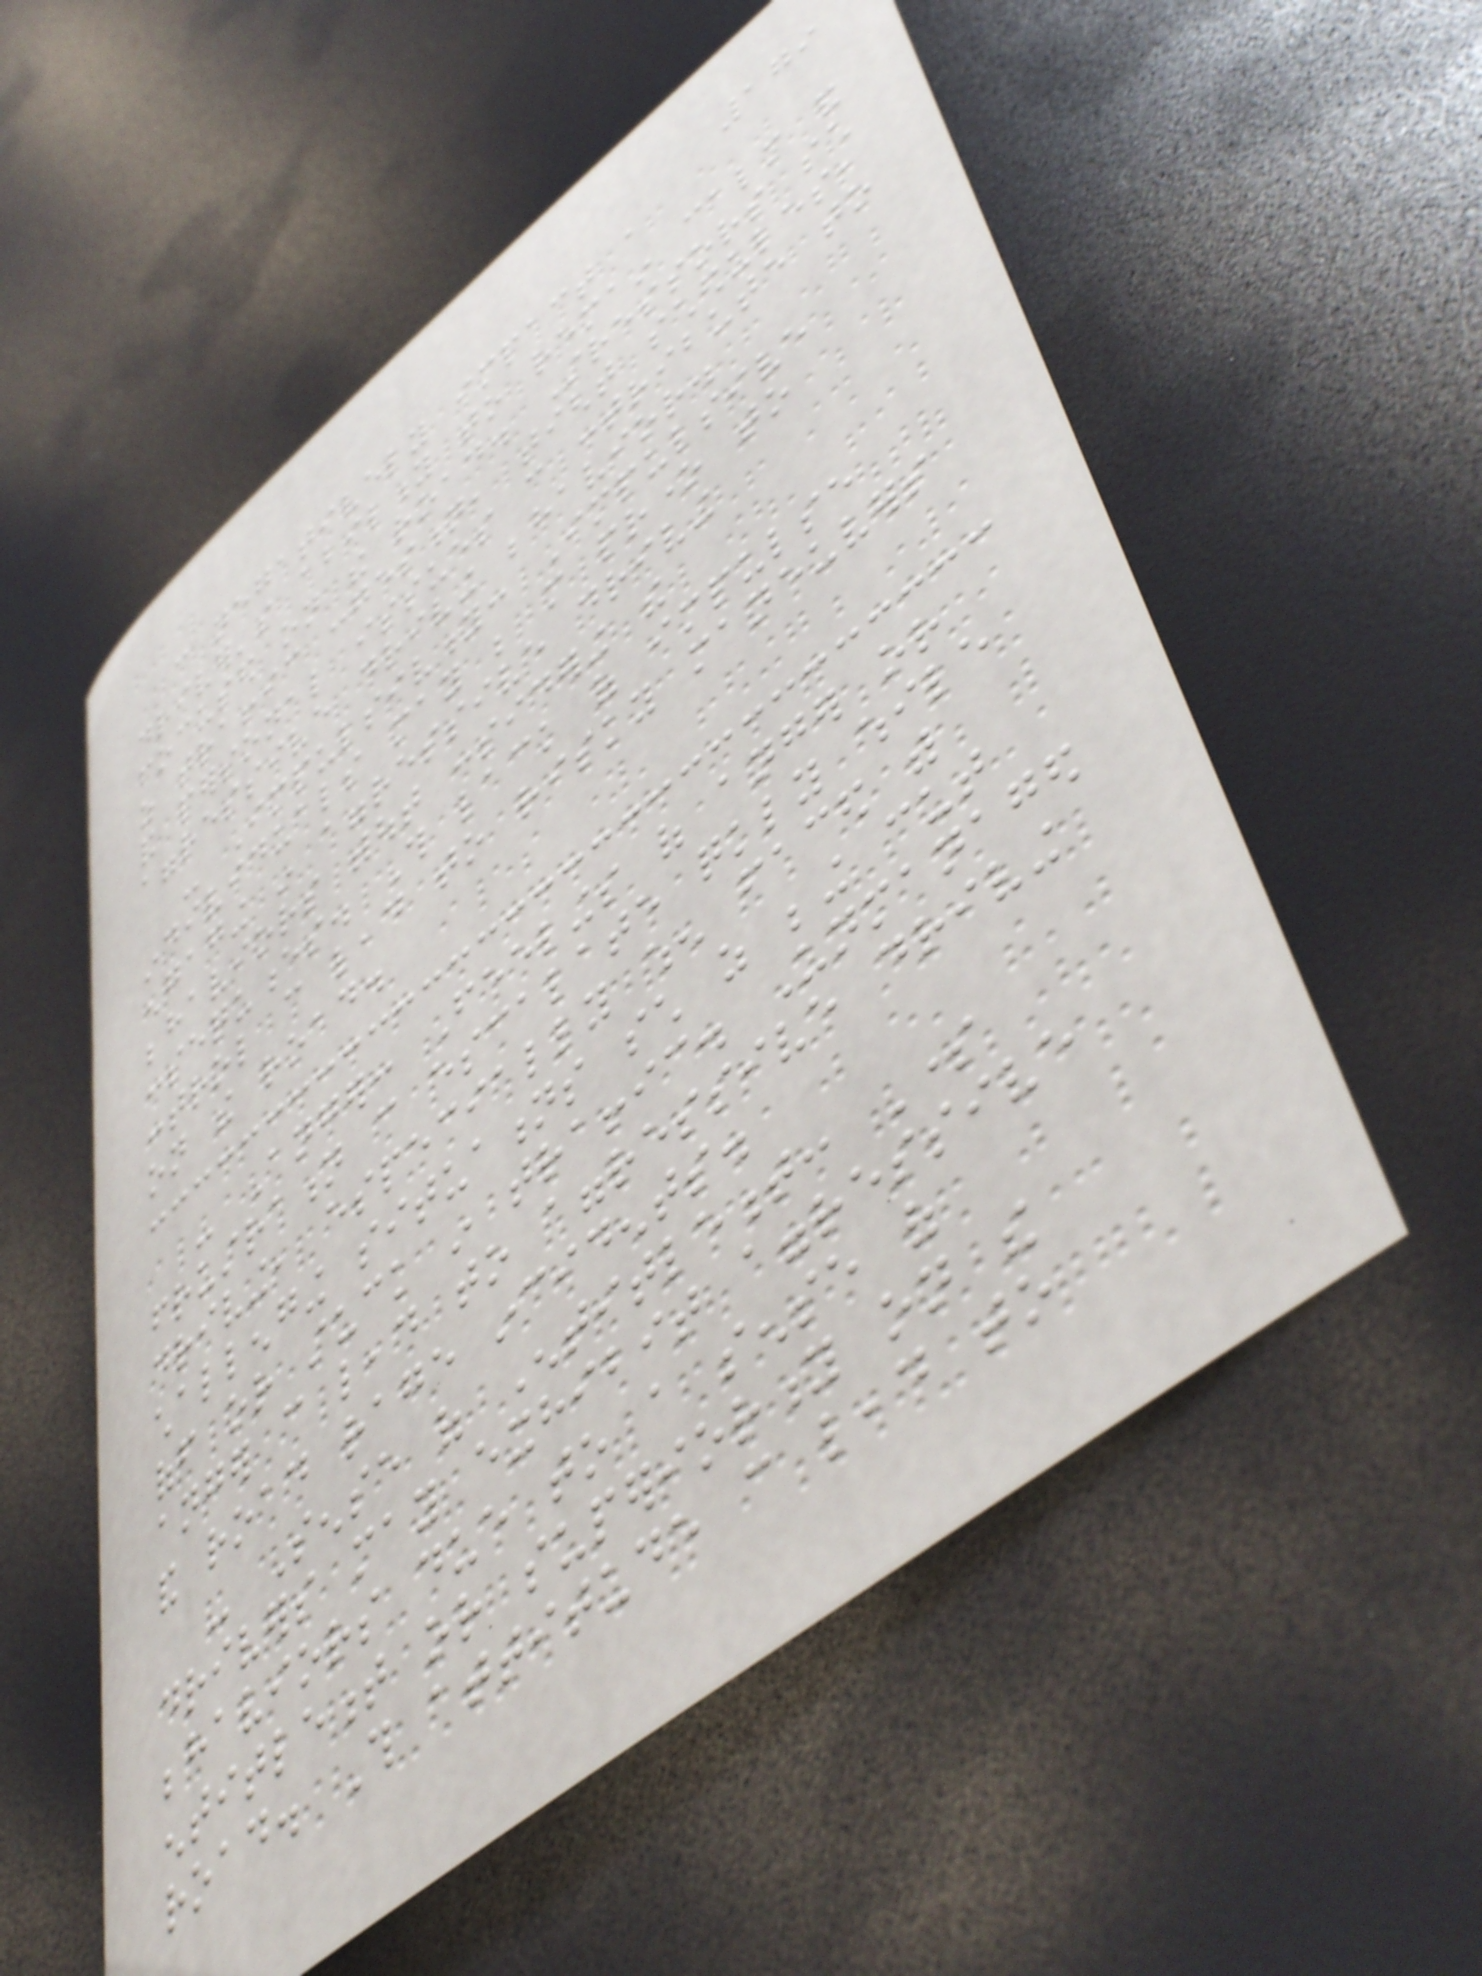179
can negatively impact a
driver's ability to remain calm and
focused on the road. Stressors such
as traffic congestion, tight schedules,
and personal issues can contribute to
aggressive driving behavior.
- Impulsivity: Impulsive
individuals may be more prone to
engaging in aggressive driving
behaviors without considering the
consequences. This lack of impulse
control can lead to risky maneuvers
on the road.
- Anger: Feelings of anger or
frustration can escalate quickly while
driving, especially when faced with
challenging situations such as being cut
off or stuck in traffic. Unmanaged
anger can lead to aggressive driving
and road rage incidents.
- Sense of Entitlement: Some
drivers may exhibit aggressive
behaviors due to a sense of
entitlement or superiority on the
road. This attitude can lead to
